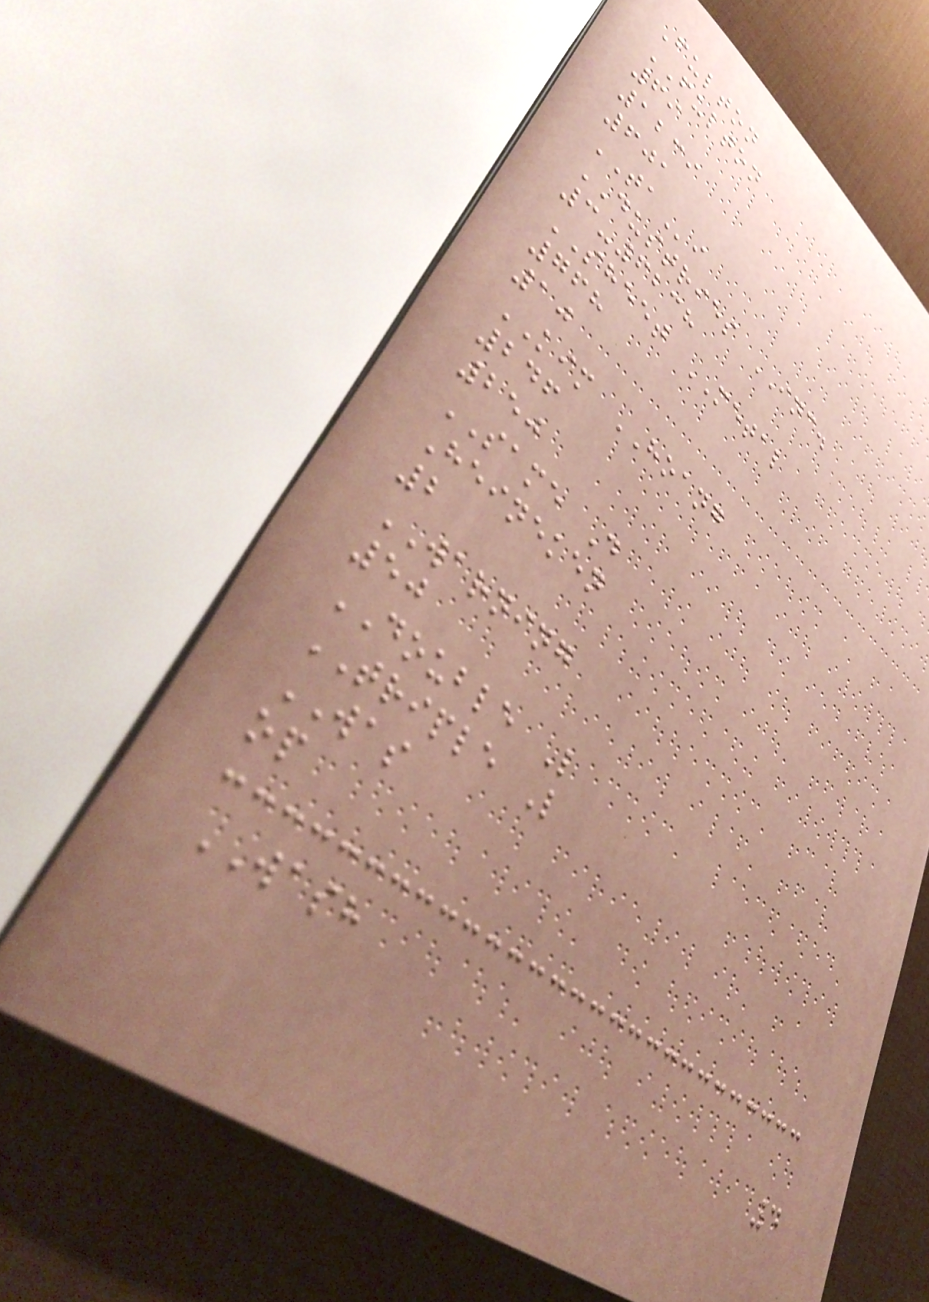Fulton
FULTON
69
1239
601
TAi
DUSTRIES INC.
3-6238
SHEET METAL
768
10
KIM HOANG
246
250
SAME D
Heineken
2
WARNING
50
DOUBLE L
TRIPLE L
WAS
op
WASH
4
